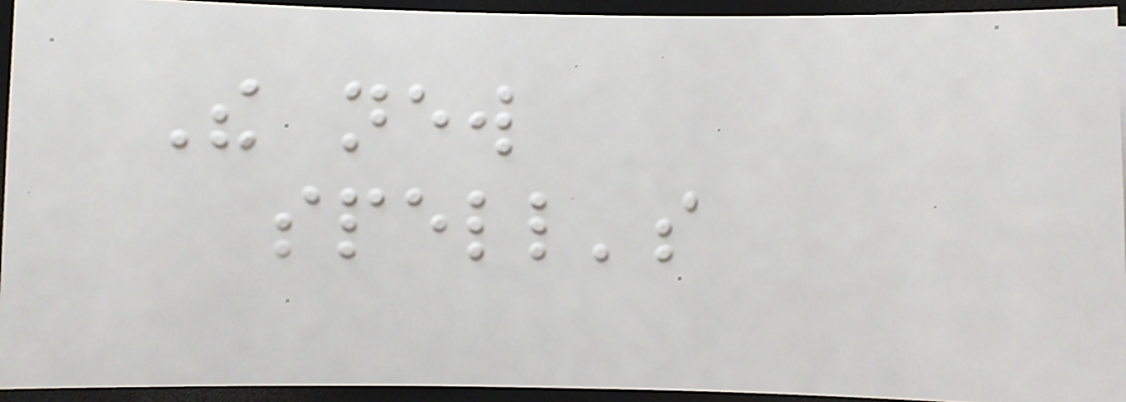The new
spell's
